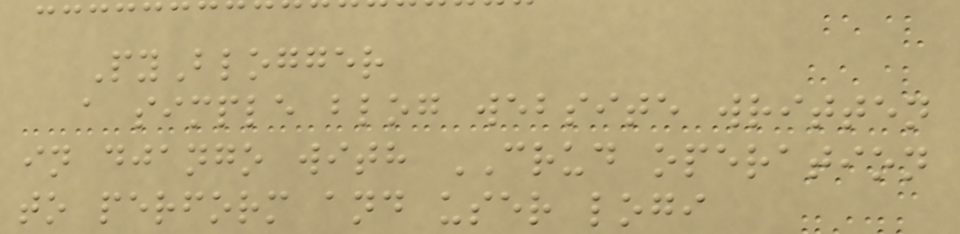PyBlogger
a simple blog website written
in django with CRUD operation
to perform and user logi
